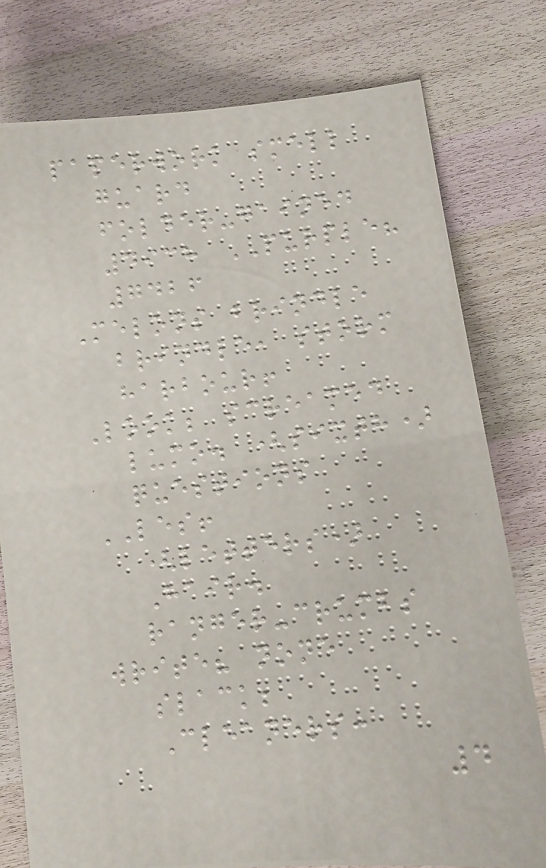paperwork smell
guard
folder-gained
4938 PURPLE?
7426
Melons brindle
brindle, storm
harbour!
Look; screamed
lumo. (sixth)
questions
LES!
(letters)
Hair.
ranger-crumbs
write? none
slack;
Cleaners:
4
